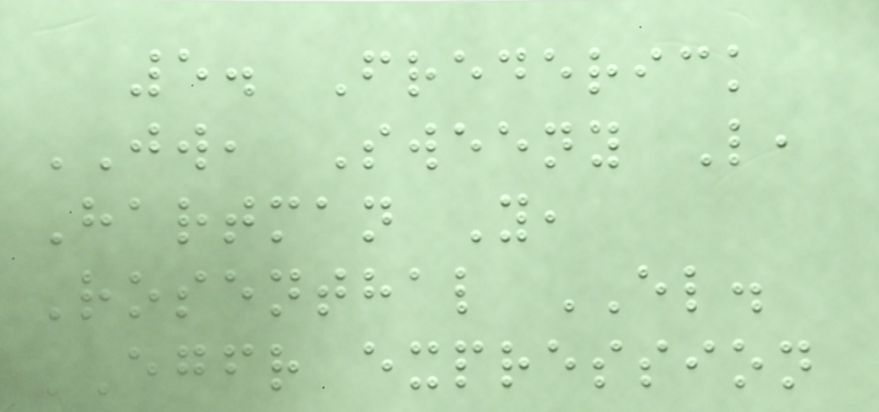5. Frederick
JW, Sweeny L,
Hartman Y,
Rosenthal EL.
EGFR expression
